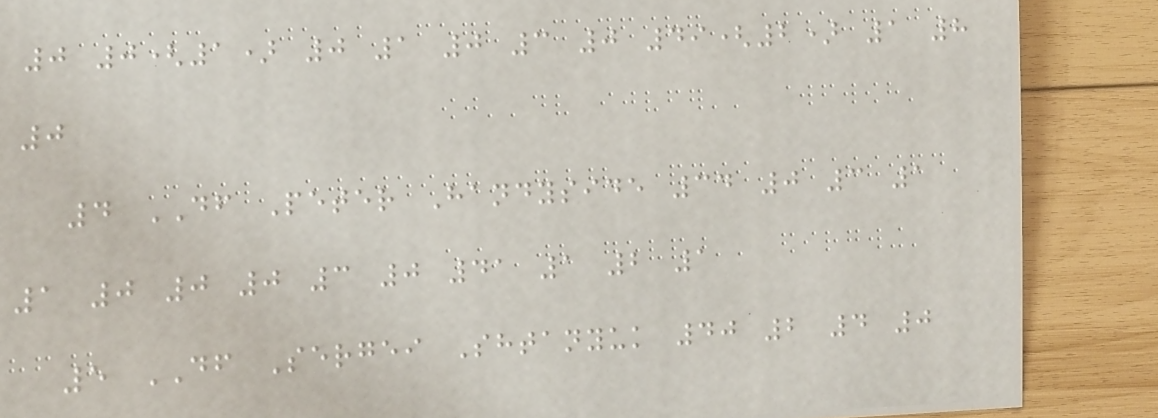0 0(1) 0 1 0 3 0 49(2) 1 8
0
4 DF Peter Handyside 34 0 3 1
1 0 0 0 3 0 41 1 2 1
5 DF Sergei Shtanyuk 40 2 4 0
